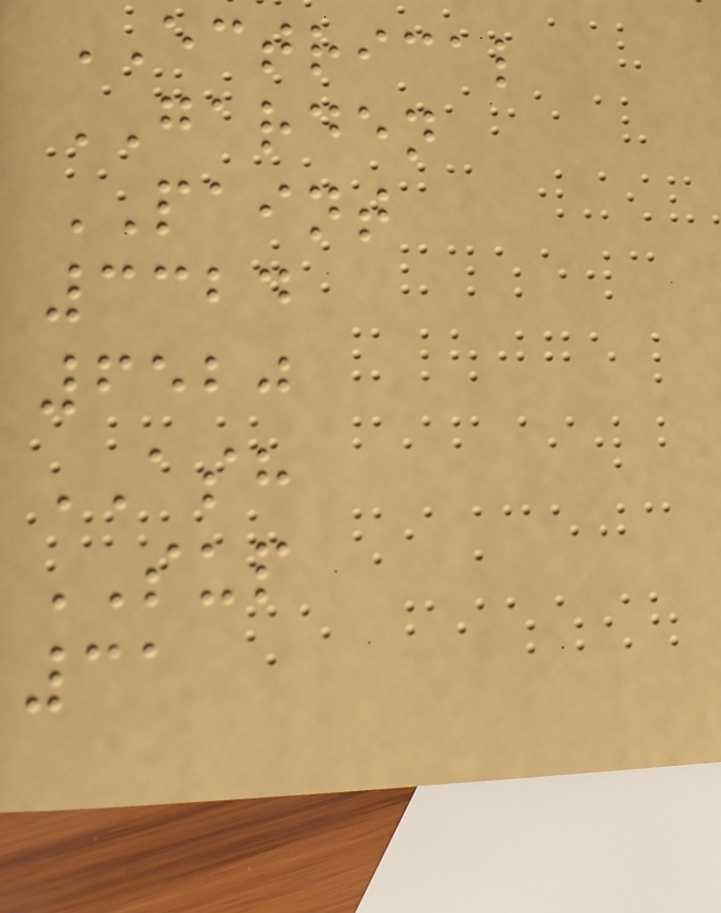ECTRICAL
GARDEN
PAINT
3324
6520
ASH
SUP
31
